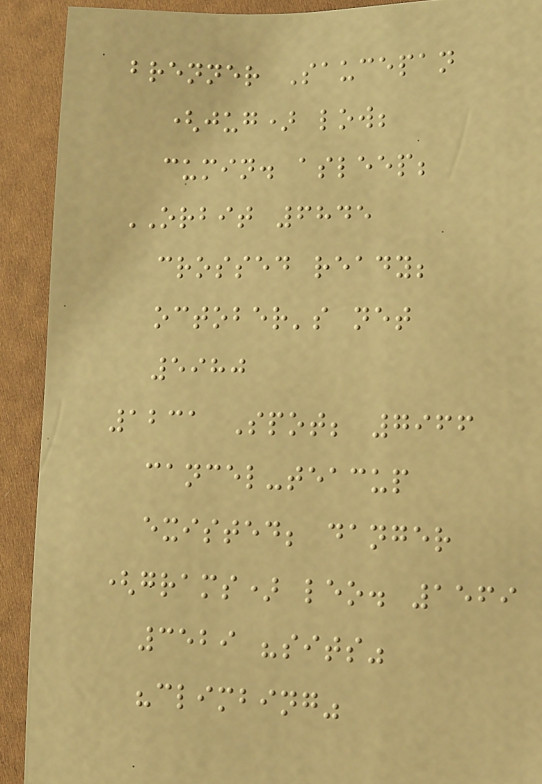brenner Saucepan
(jug) low;
cumin. asleep;
ORBIT 6845
crossed ready;
october's net
5980
1231 Spot; 7966
cancel-teacup
existed; danger
(grams) leo. 1569
3529 "sits"
"climbing"
